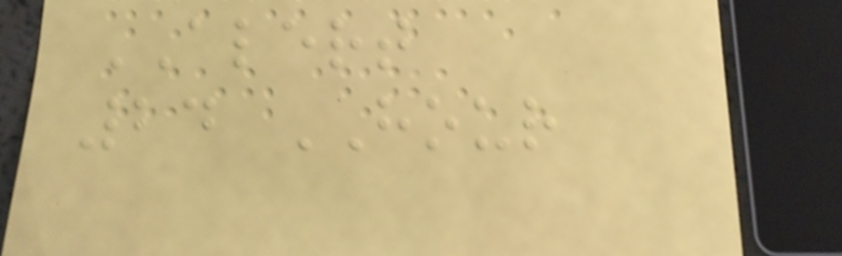ALERT
24 HOUR
